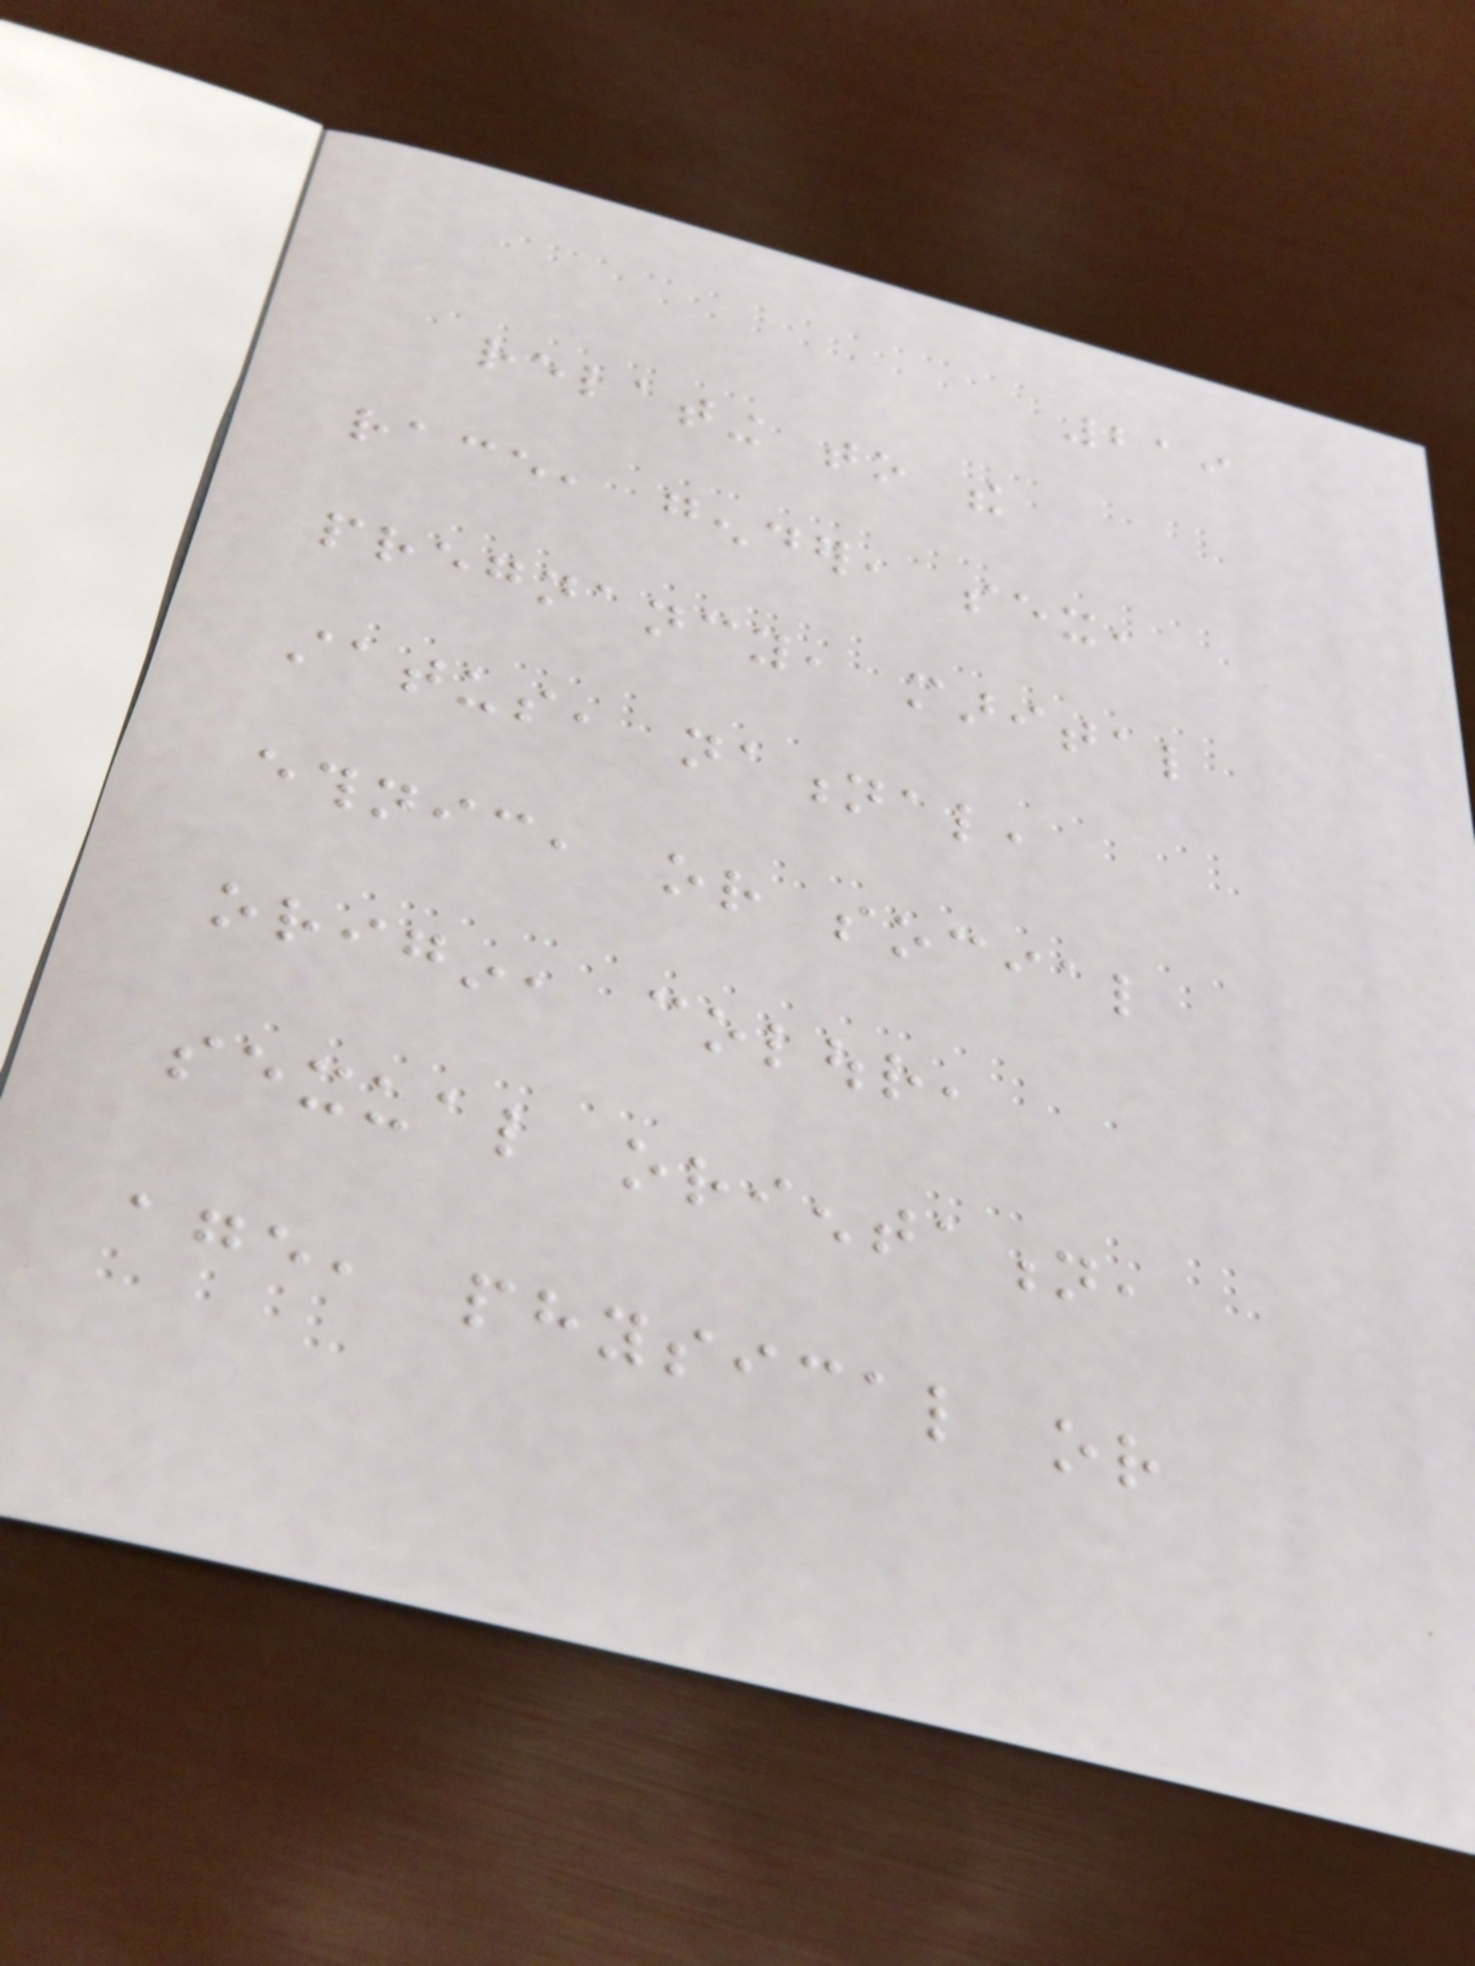219
relating to the
race, gender, sex,
pregnancy, marital
status, national,
ethnic, or social
origin, colour,
sexual orientation,
age, physical or
